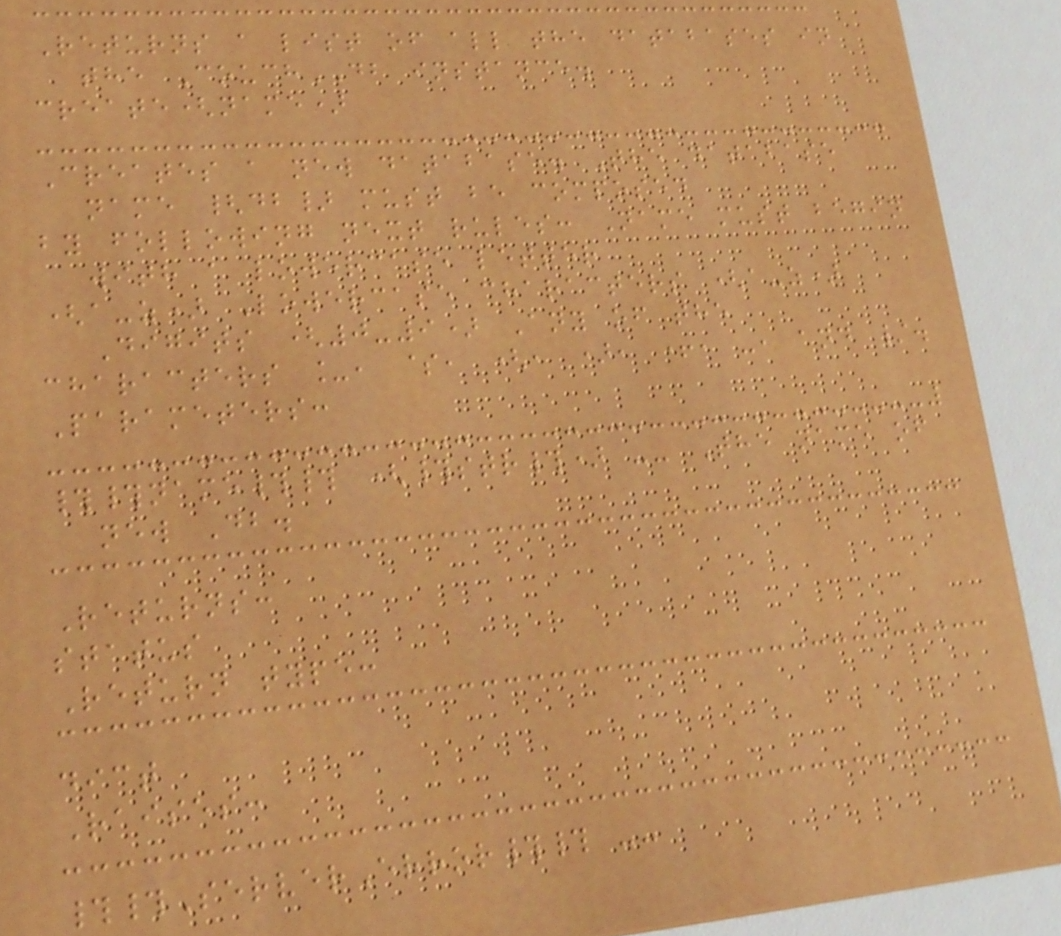Returns a list of all the databases in
the CouchDB instance.
create(name)
Creates a new database. The database
name {db} must be composed
by following next rules: Name must begin
with a lowercase letter
(a-z) Lowercase characters (a-z)
Digits (0-9) Any of the
characters _, $, (, ), +, -, and /.
Parameters:
##name## (#str#) -- The name of
new Db.
Returns:
status
Return type:
dict
Raises:
##ServerError## --
